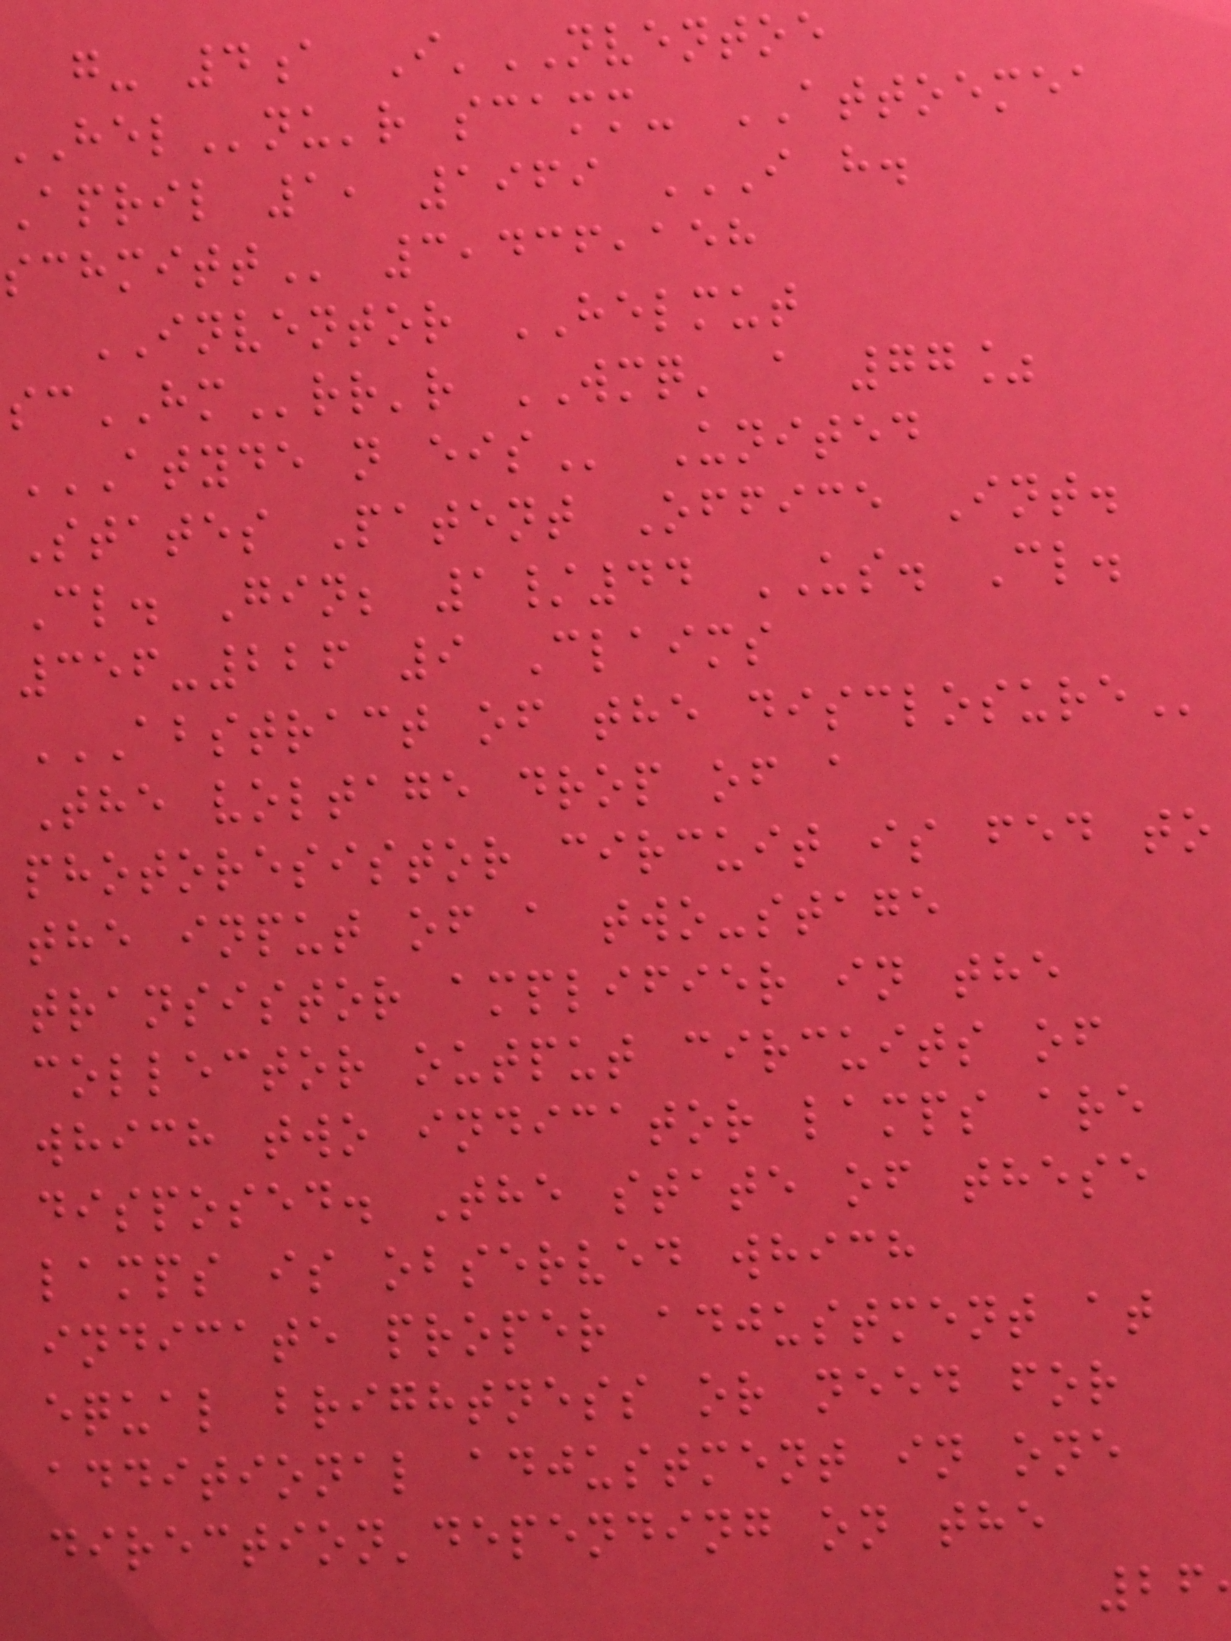g- 4a I'NVENTOE
nu'r scamm- ATTOEMEA
April 1, 1969 I H.
3,436,158
INVENTOR HELMUT
scHMrr'r WMQ' a 77%
ATYDE N EIS United
States Patent Office Int.
Cl. Gin; 1/44 US. Cl.
356-226 9 Claims
ABSTRACT OF THE DISCLOSURE
The voltage drop of a
photoresistor circuit is fed to
the input of a two-stage
transistor amplifier in the
collector output circuits of
which two indicator lamps are
disposed. The state of these
lamps is observed which
indicate proper adjustment at
equal brightness or need for
additional adjustment in one
direction'depending on the
